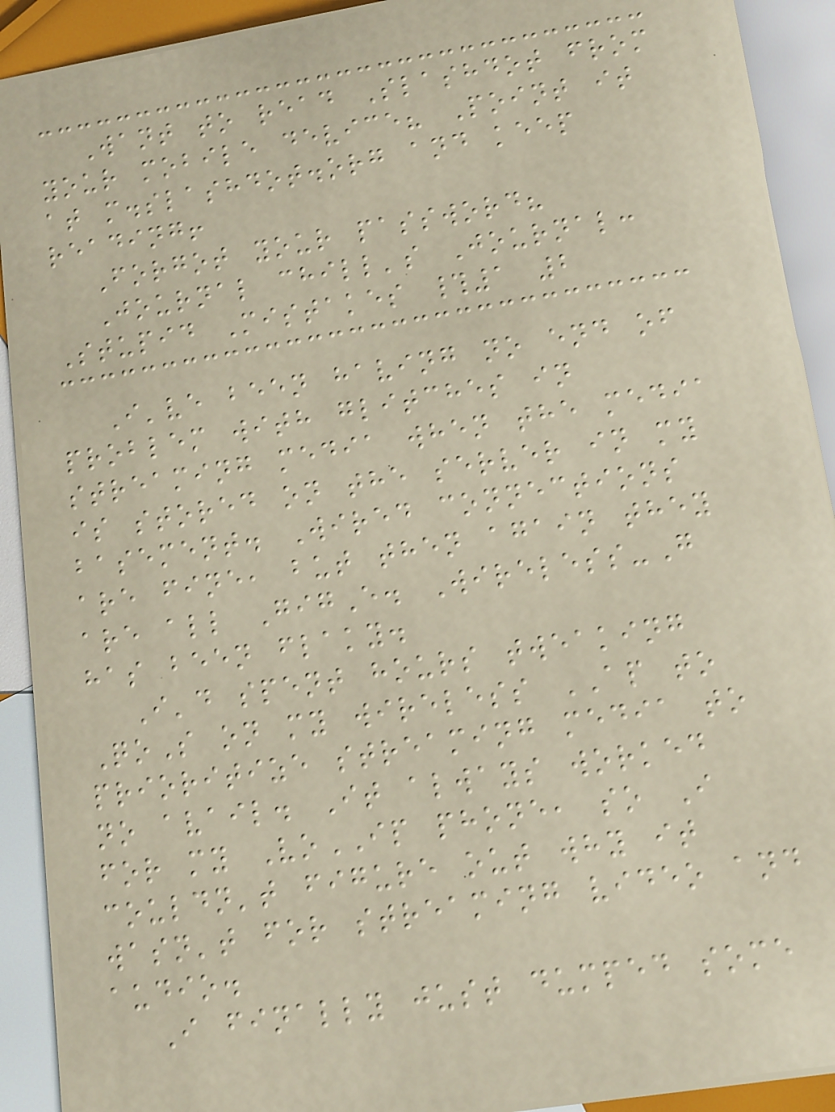Want to read Slashdot from
your mobile device? Point it
at m.slashdot.org and keep
reading!
Forgot your password?
Journal chill's Journal:
Stupid Mistakes #1 2
I've been having no end of
problem with glitches in
streaming media when the media
is stored on the server in my
basement. Wired connections
are fine, but then again they
are all GigE. Wireless-G
has been flaky.
I'd spent hours tweaking
QoS on my wireless AP to
prioritize streaming media to
no avail. It always worked
for my VoIP phone, so I
couldn't figure out why it
wasn't for streaming video and
audio.
I finally just dumped some
